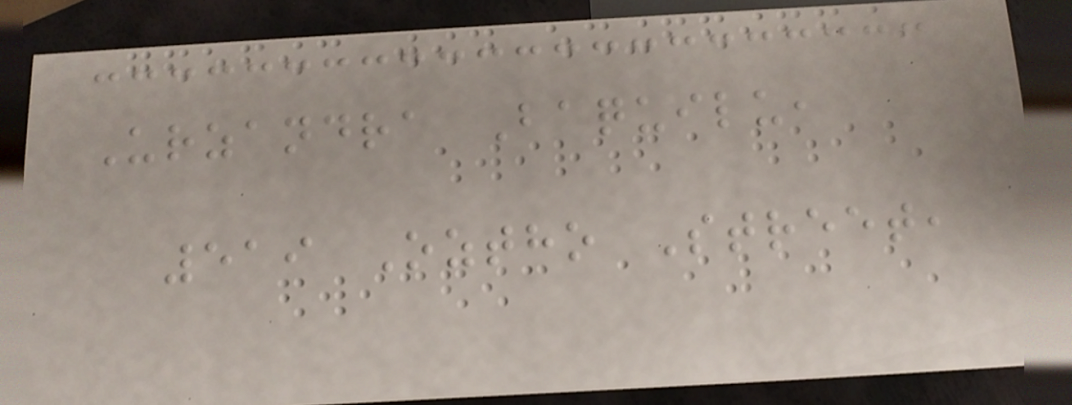Urzandra Baquilu,
519 Oztho Street,
